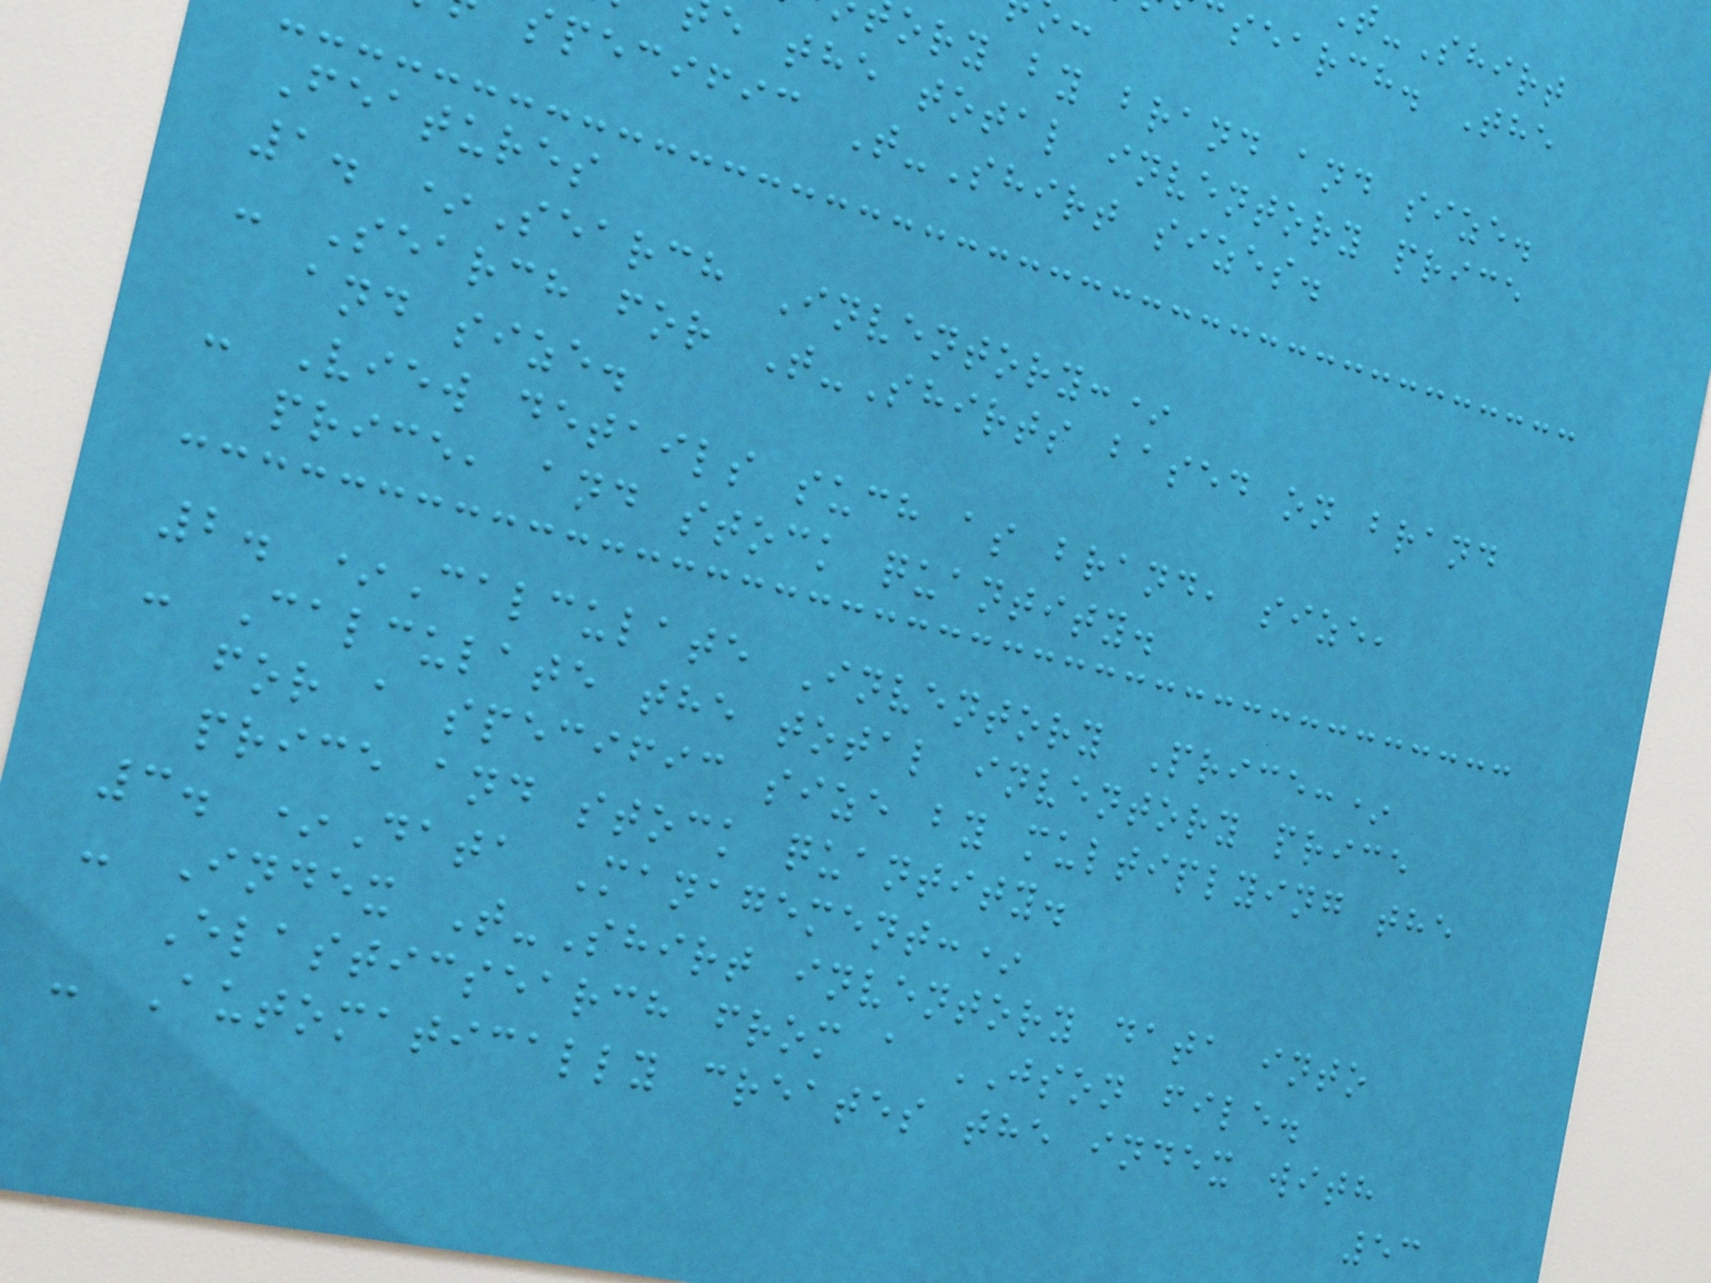search. The
ory by brand and size.
e the total inventory price
specific T-Shirt sizes.
Features
1. *Search Inventory:*
- Search for T-Shirts based on brand
and size.
- View details such as brand, size,
price, and stock quantity.
2. *Calculate Inventory Price:*
- Calculate the total inventory price
for a specific size by multiplying the
price and stock quantity.
3. *Data Management:*
- Index T-Shirt inventory data into
Elasticsearch from a JSON file.
- Automatically creates the index with
53
